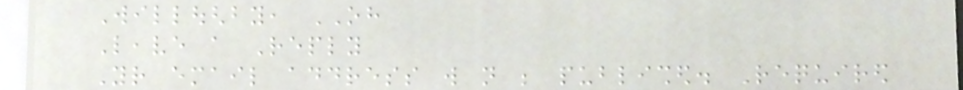Willoughby, OH
Leave a Reply
Your email address will not be published. Required
